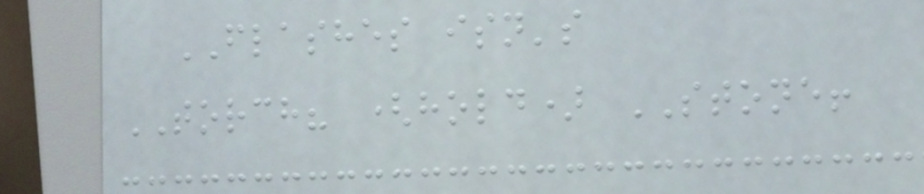FLASHES isn's
TORCH? (hold) STONE!
